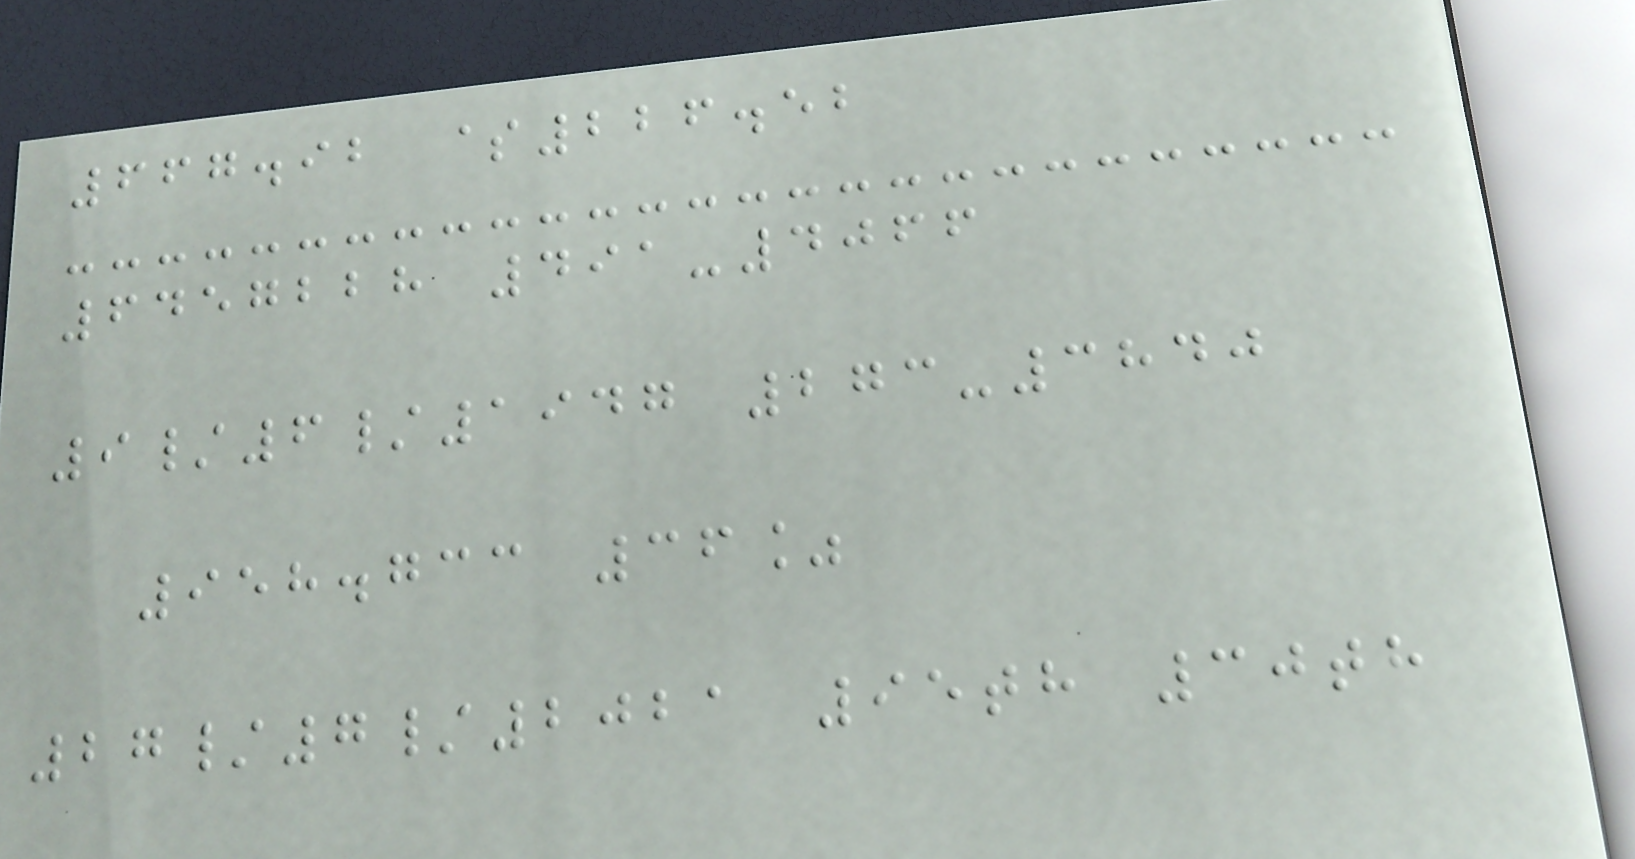667.92 $226.52
6457228 491-4066
9/6/1947 273-3840
958.733 36%
27/7/2021 95th 30th
